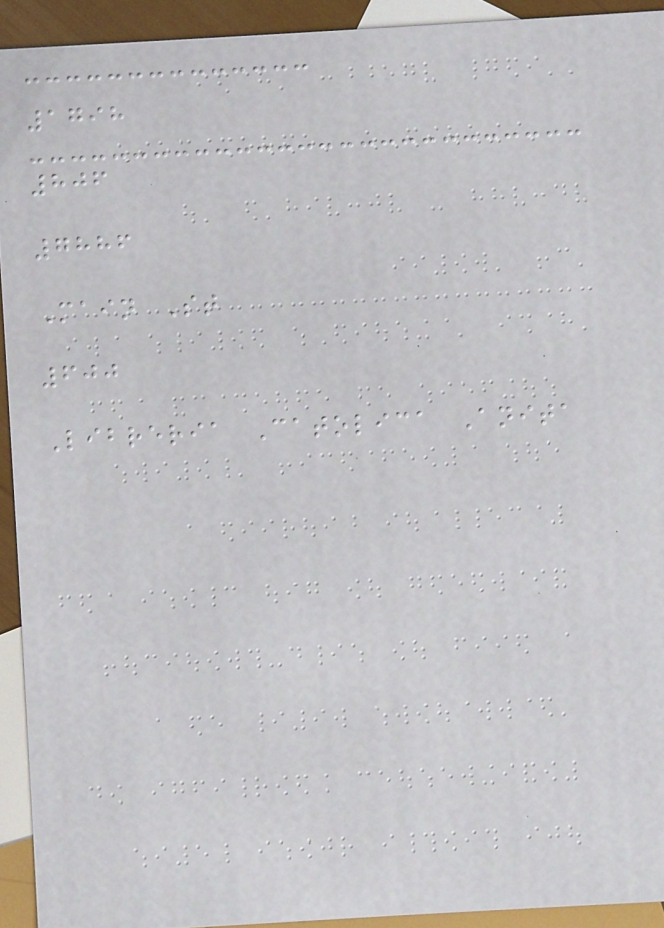1798
806
7886
Main St
600
Libreria Catolica Anita
